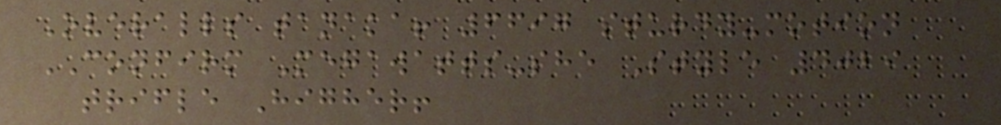Overalls tanaka! 6697 sturdy-motion
CONFIRM Megawatts-she Style 4029
trifle Higher!
